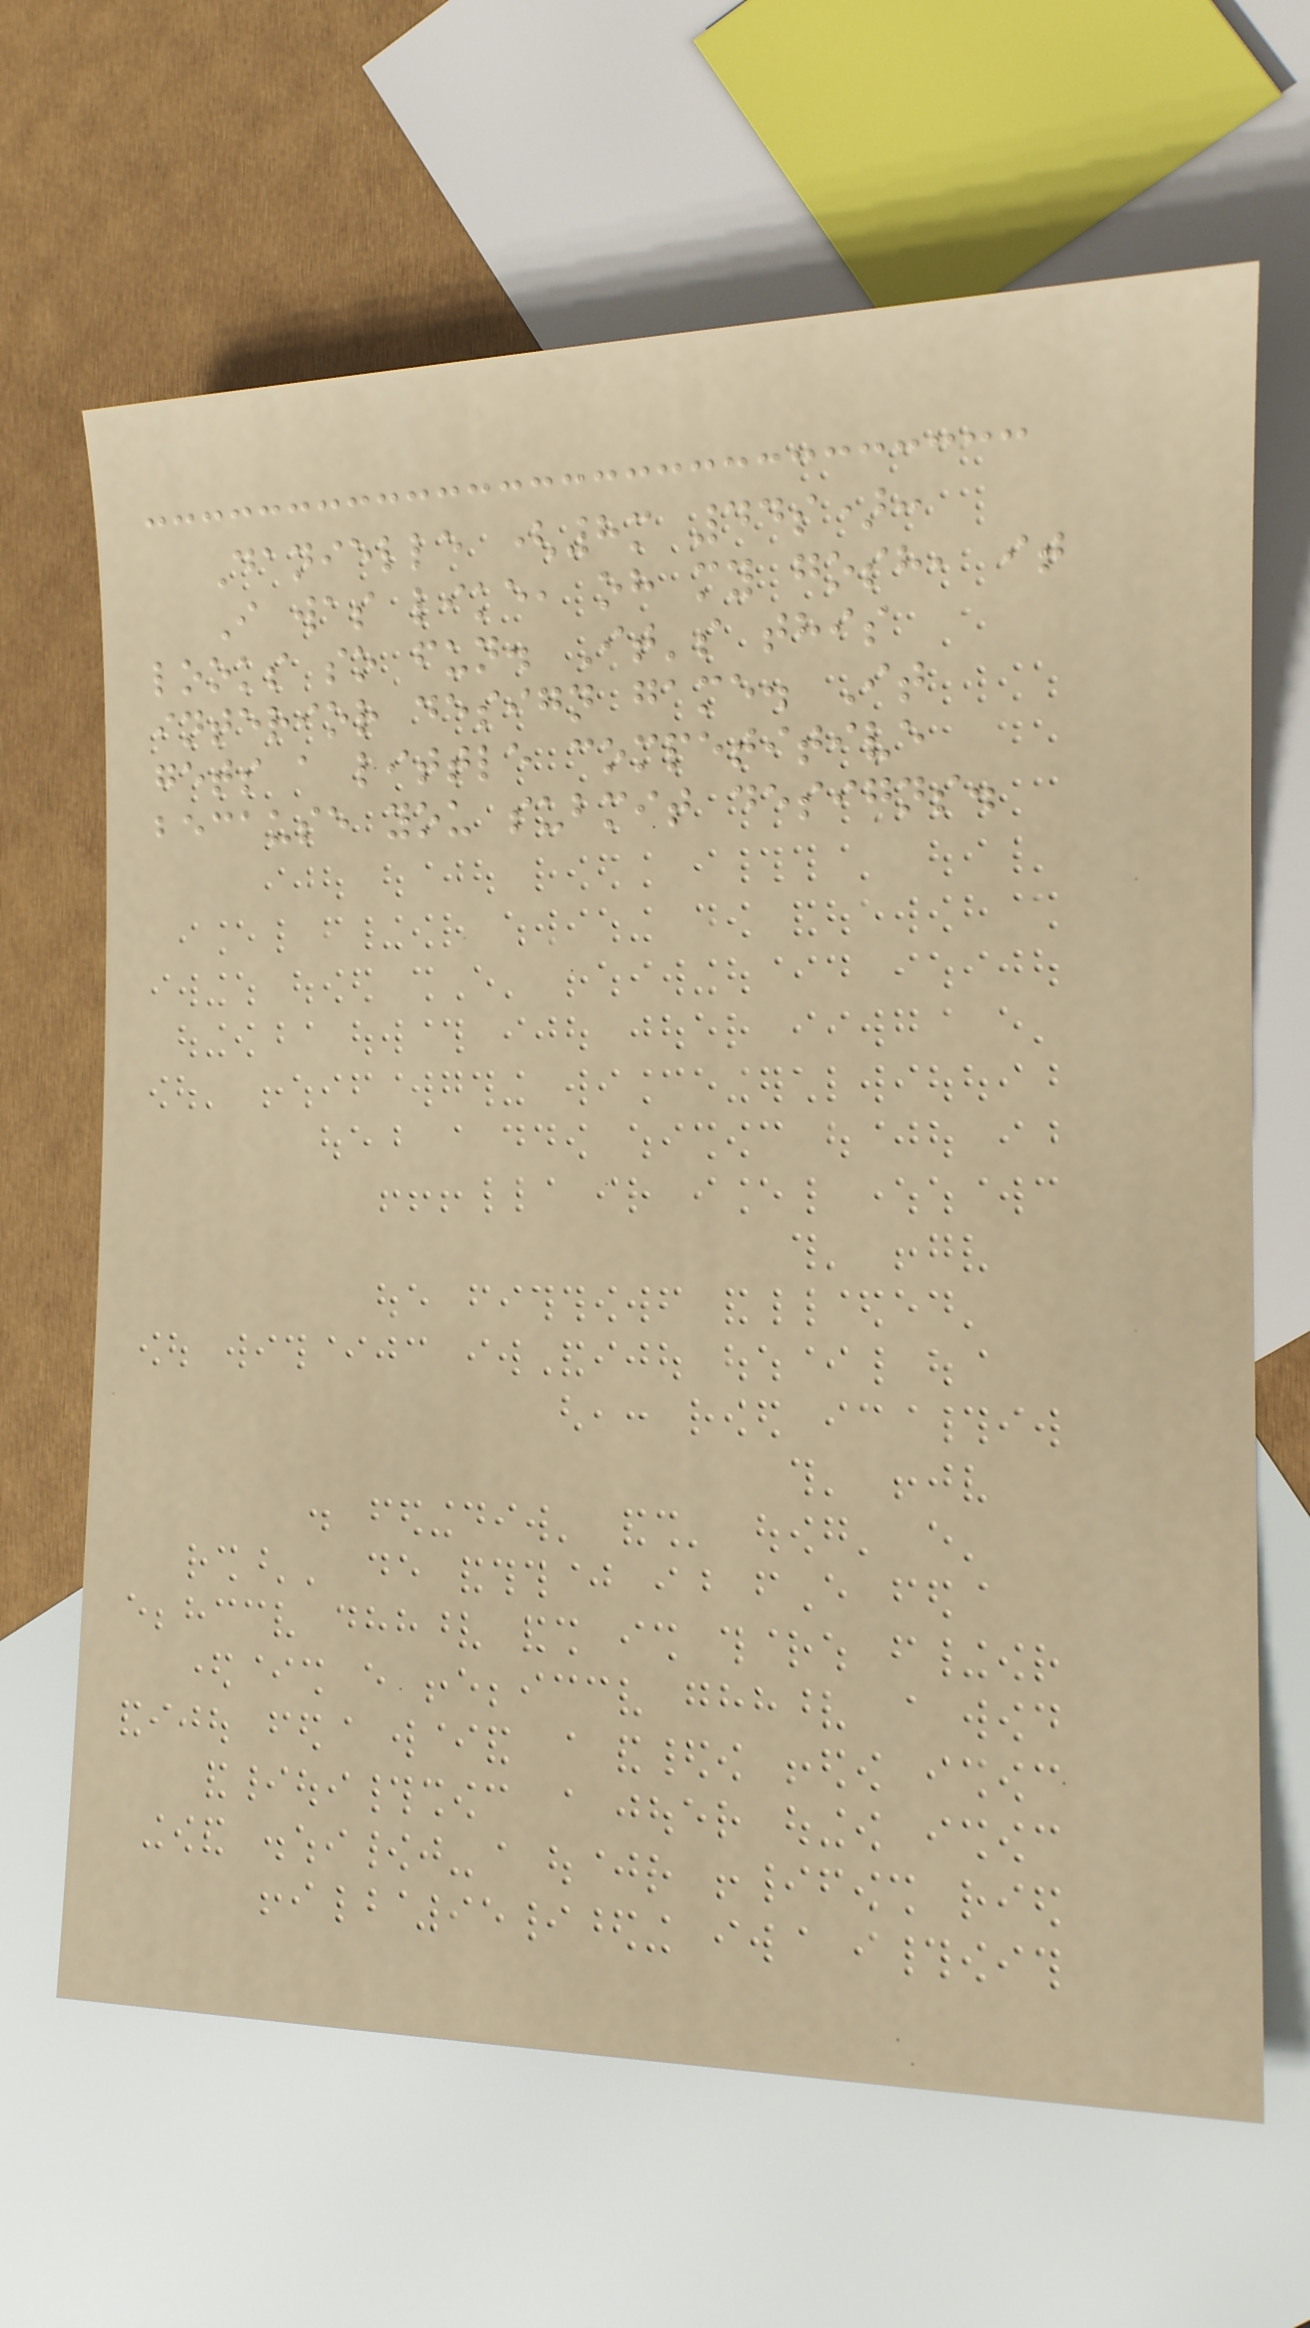Danielle (8m 44s):
I was like, oh my gosh, it
looks so fun. It's this
interior design game. It
gets a little competitive
because you submit designs.
